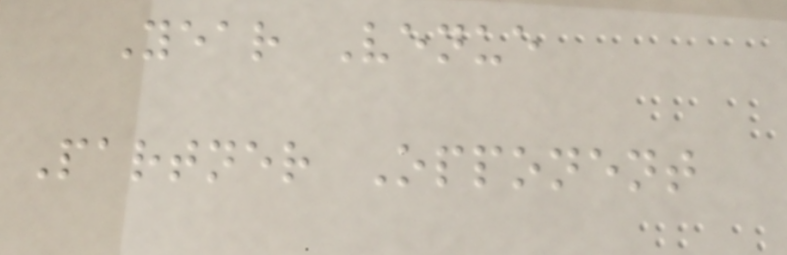Year Venue
Partner Opponent
